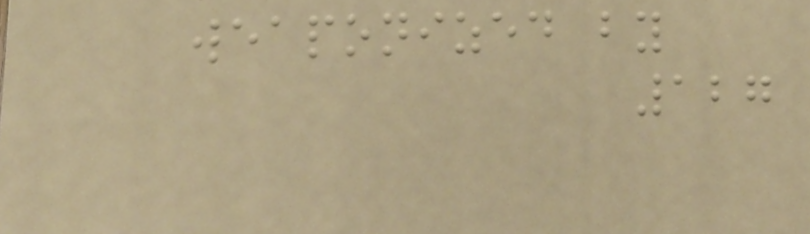weaponized by
127
